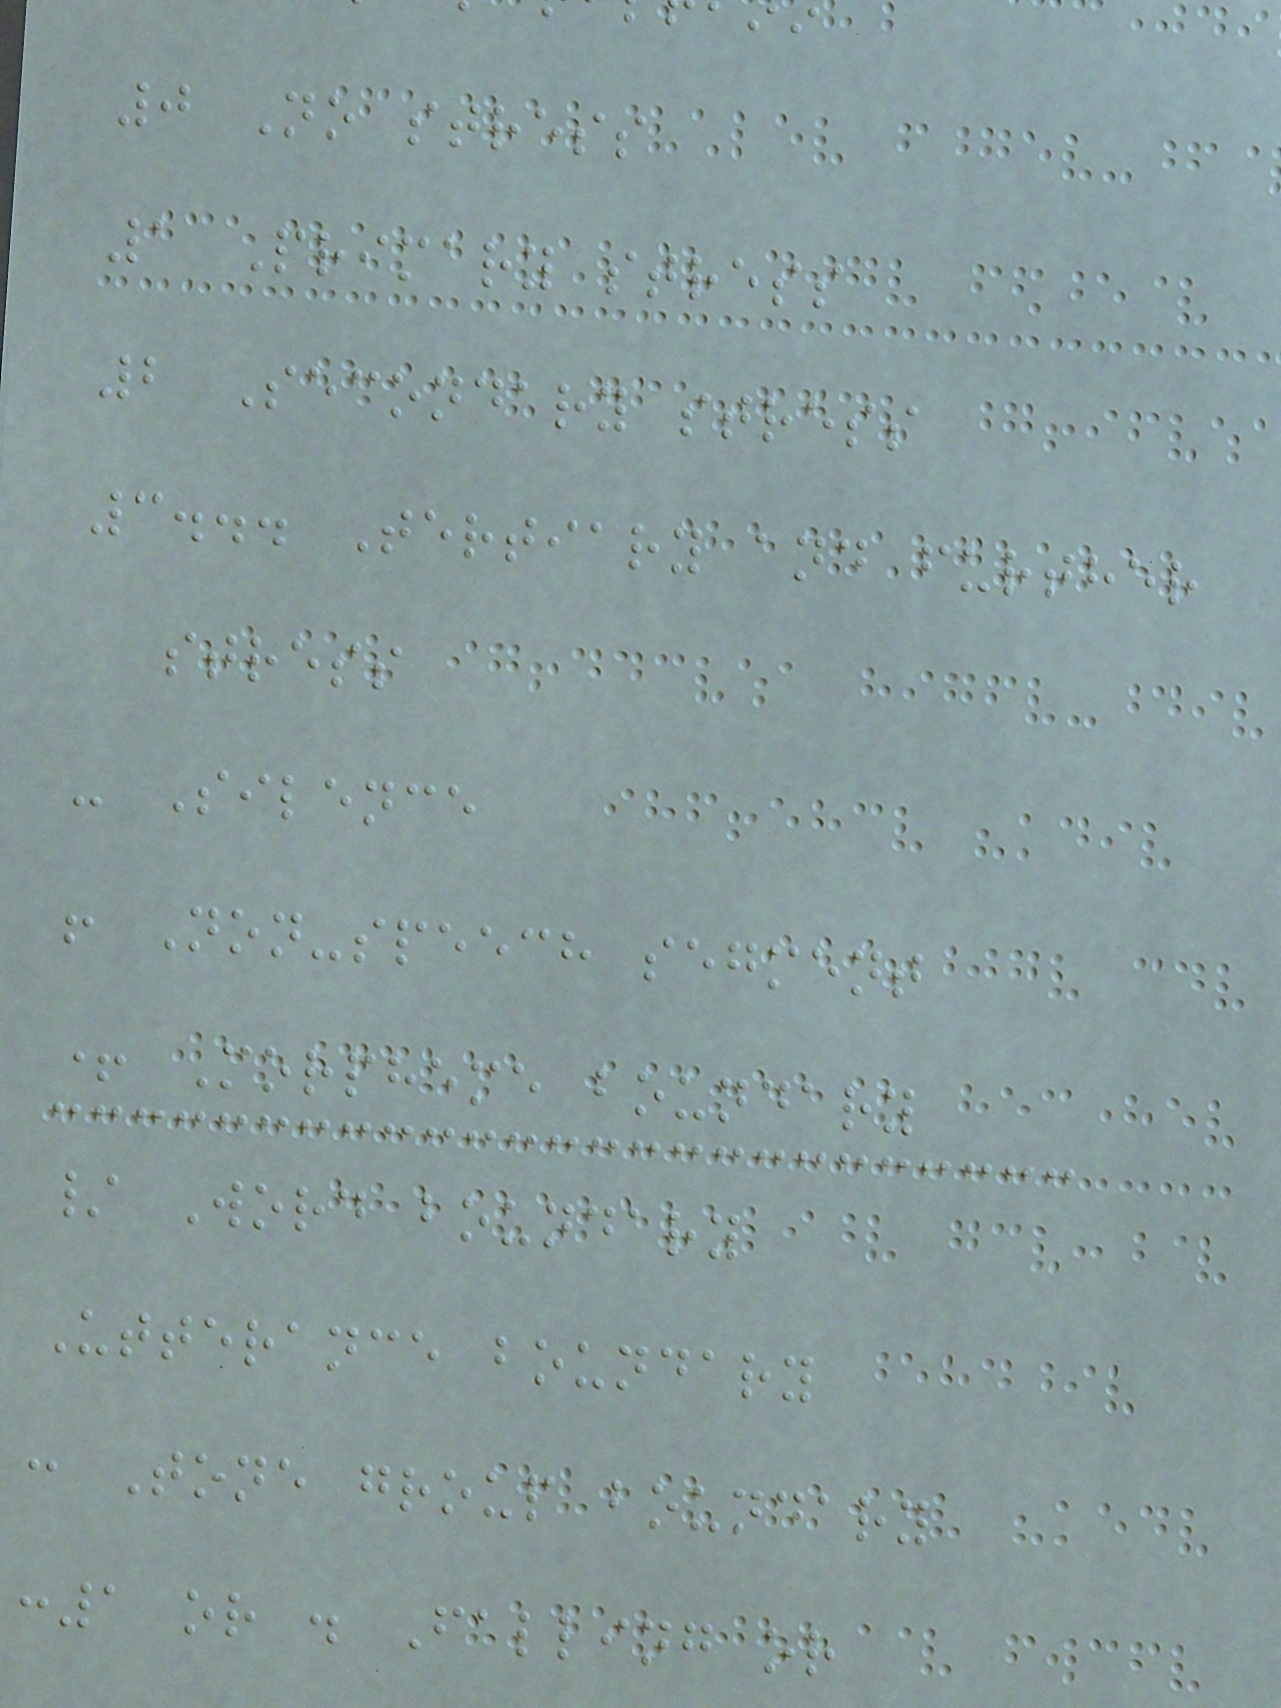0 No stress
1 Primary stress
2 Secondary stress
3... Tertiary and further
stress
- Silence
! Non-speech segment
+ Morpheme boundary
/ Word boundary
Utterance boundary
: Tone group boundary
:1 or . Falling or
